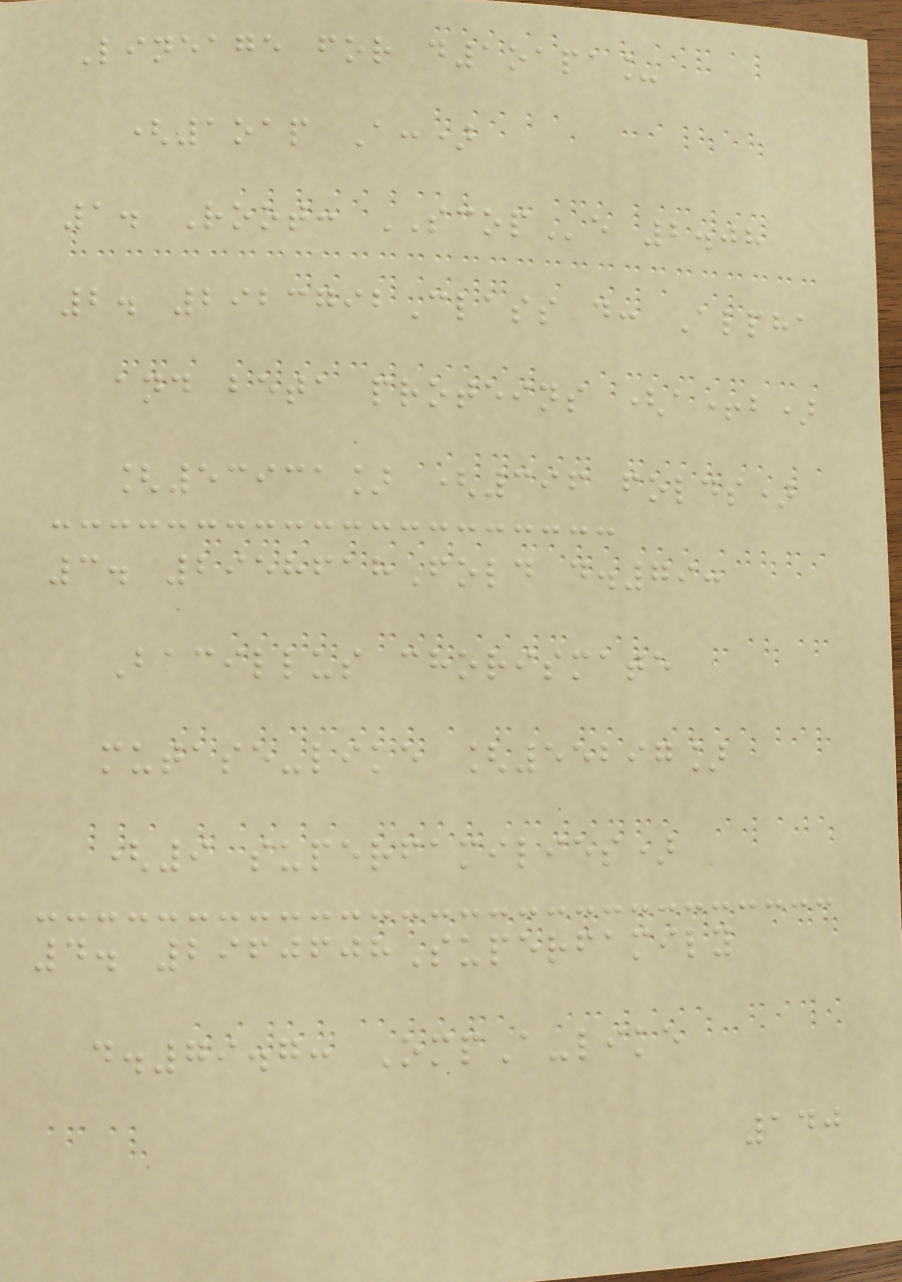Lineage for d1oapa_
(1oap A:)
1. Root: SCOPe 2.08
2. 2923792Class d: Alpha
and beta proteins (a+b)
[53931] (396 folds)
3. 2958618Fold d.79:
Bacillus chorismate
mutase-like [55297]
(9 superfamilies)
4. 2960608Superfamily
d.79.7: OmpA-like
140
